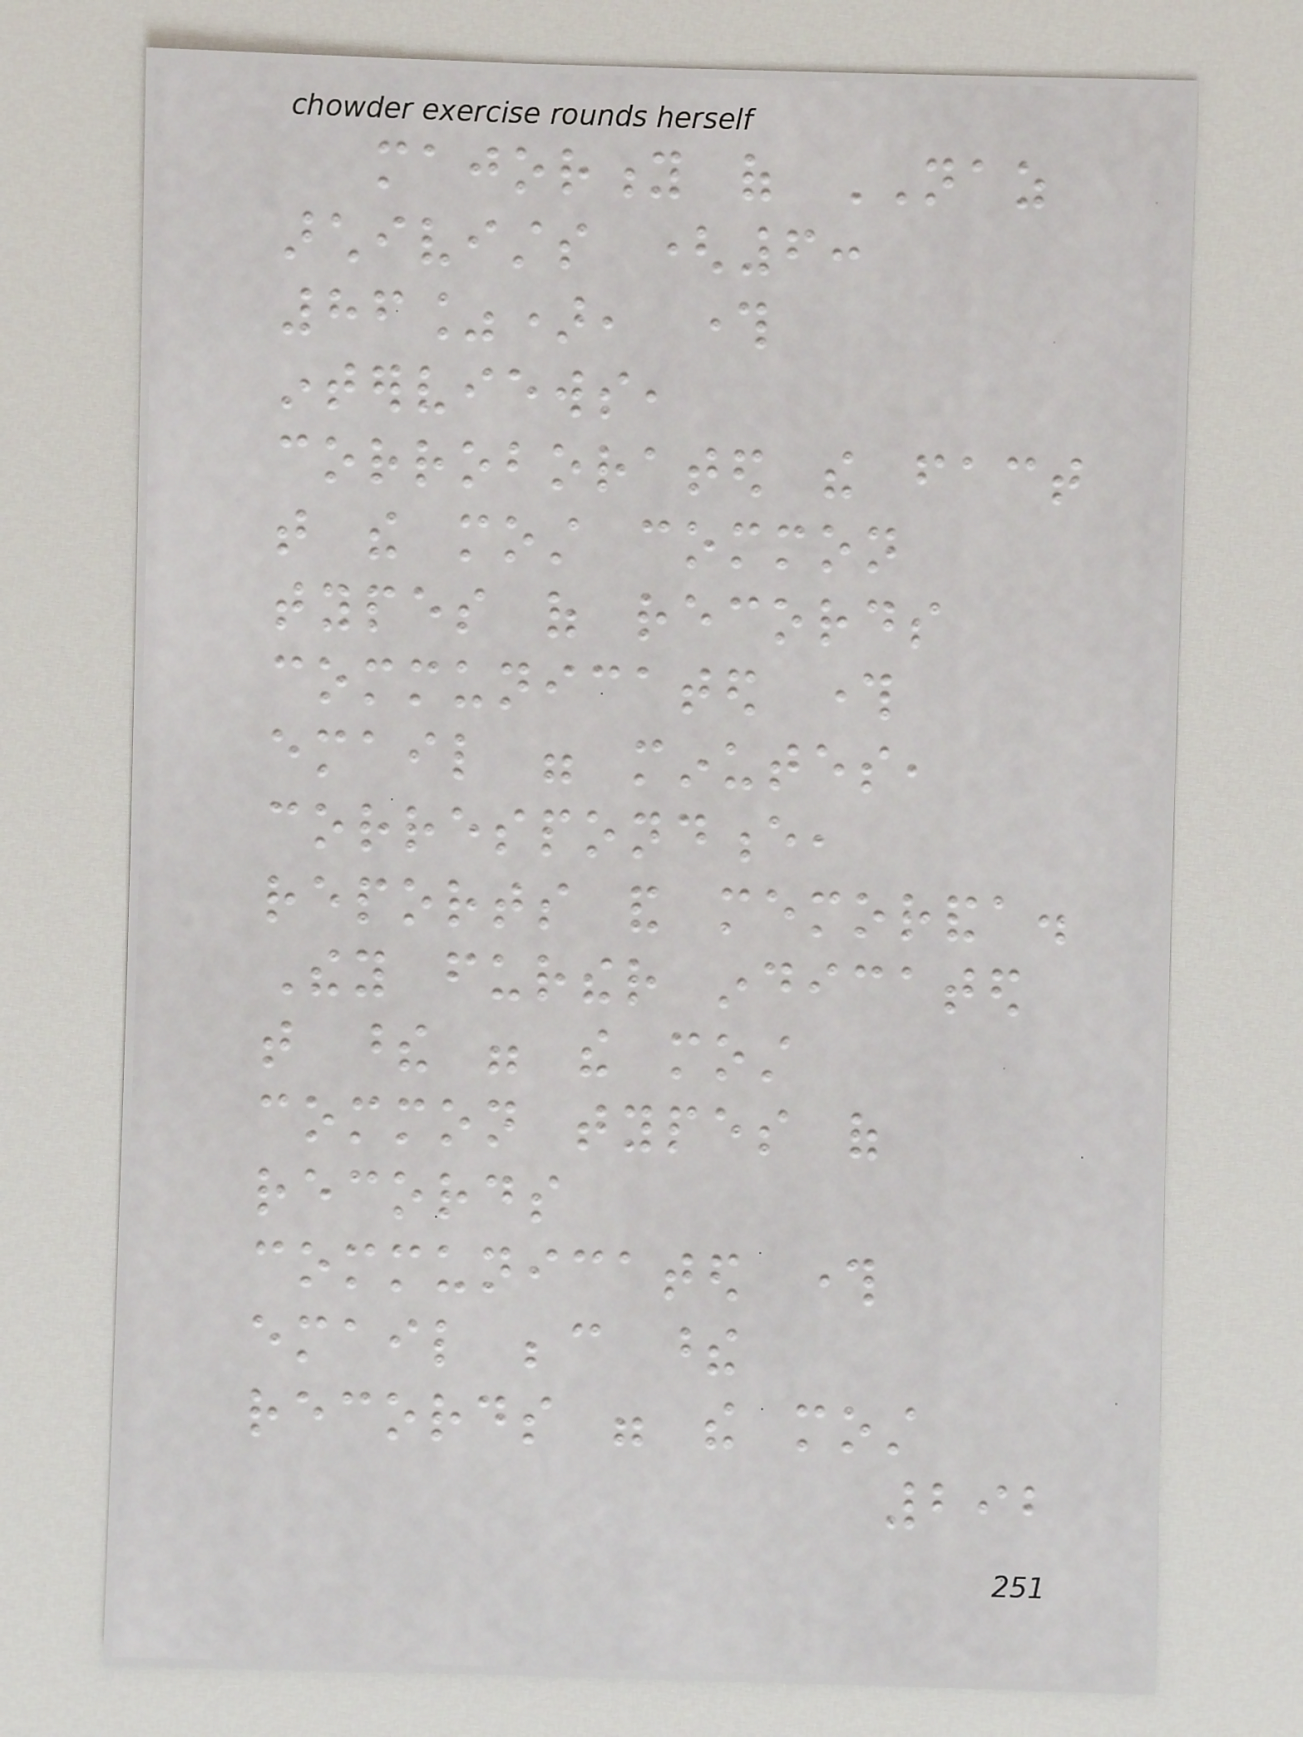majority of NAZ
archivists (6:
86%), through
interviews,
corroborated the fact
that the most common
types of records
communicated through
email were minutes,
correspondence,
reports and memoranda.
They further indicated
that these were the most
common types of
records
communicated through
email because these
records were the most
292
